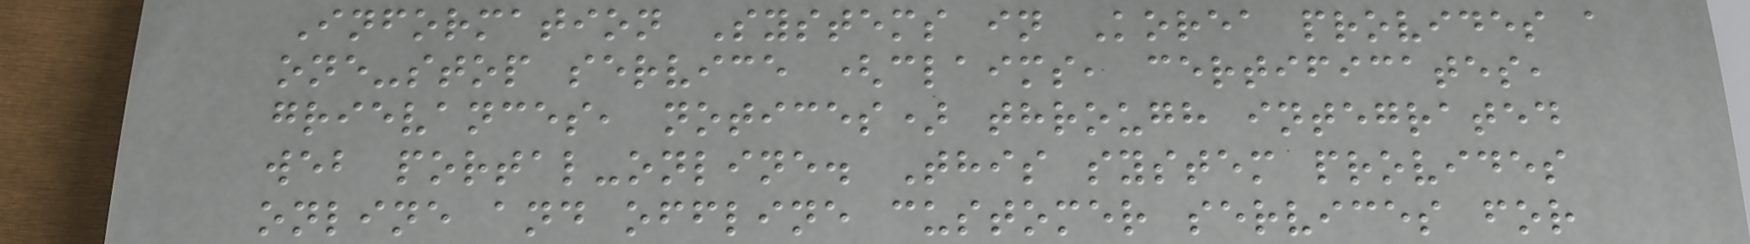Information Systems in Korea provides a
one-stop service (claims, certificates,
grievances, notices) through integrated
web portal-online. This system provides
online and offline customer services for
